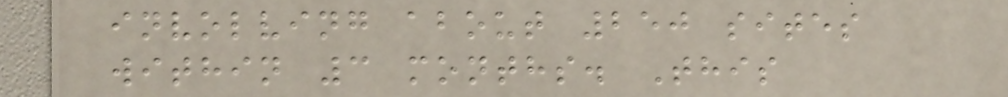involving about 250 sites
within 3 months. This
